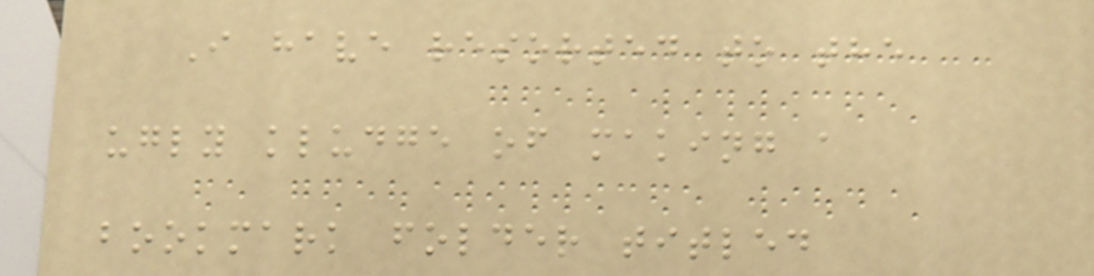I have resorted to the
ugly kludge of making a
bookmark folder titled
